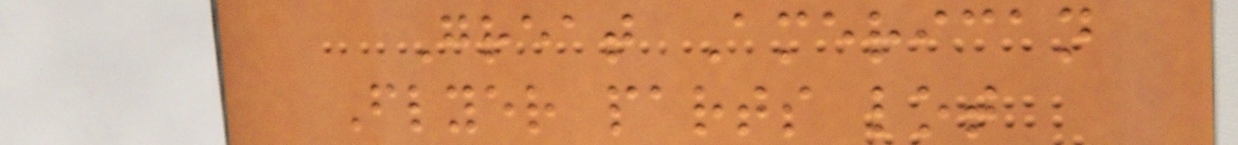Great American
Flyer parts lot
